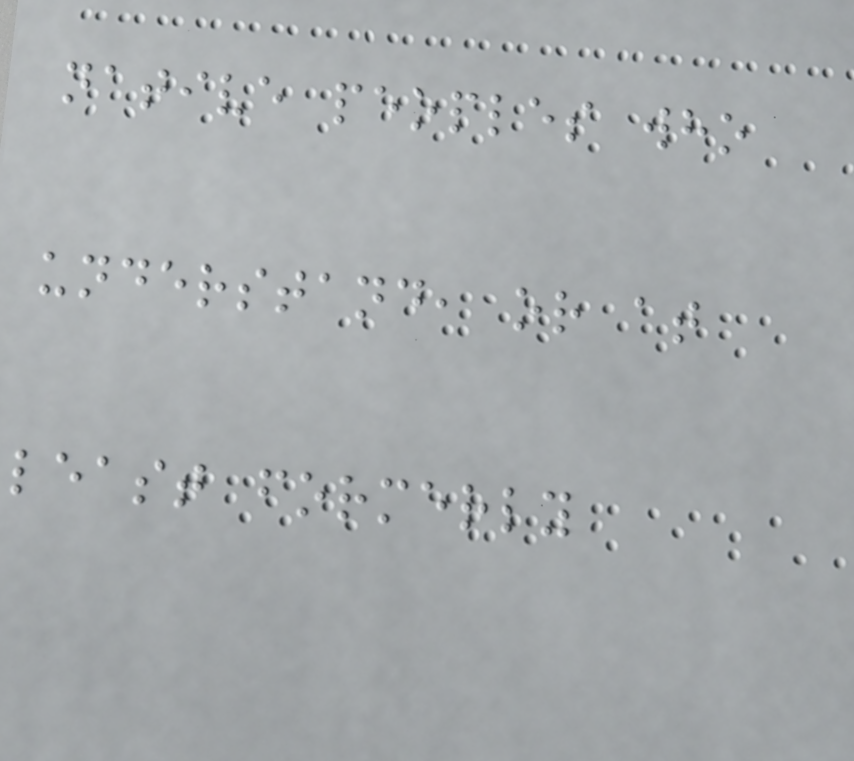native peoples who
understand, or at
least formerly
